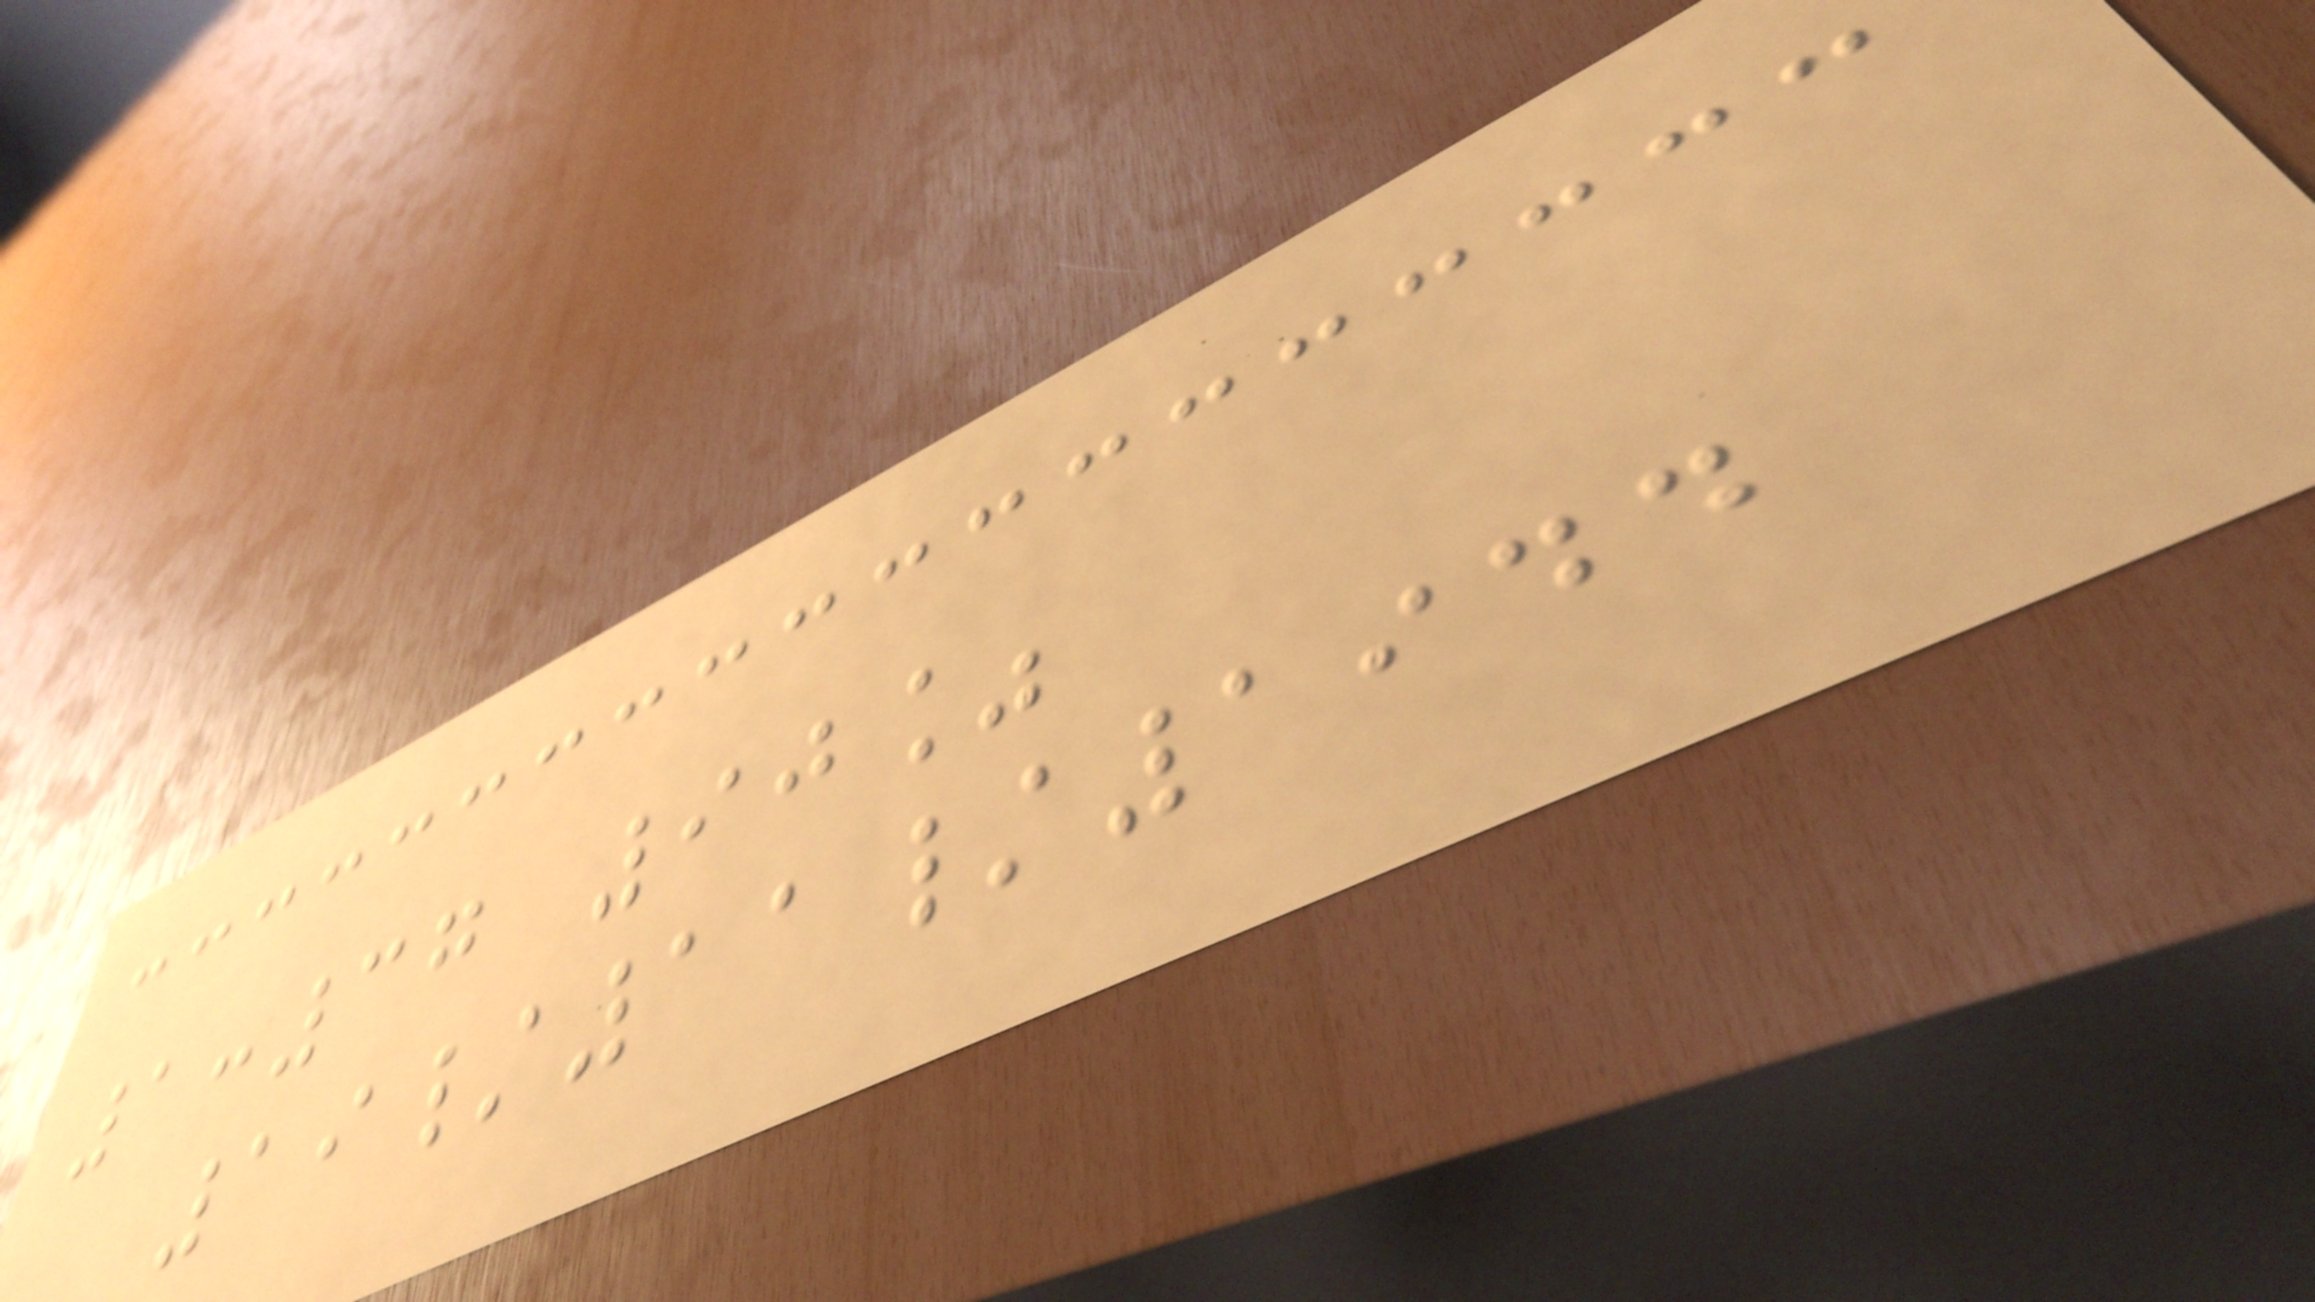1:37 90%
19/11/1944
